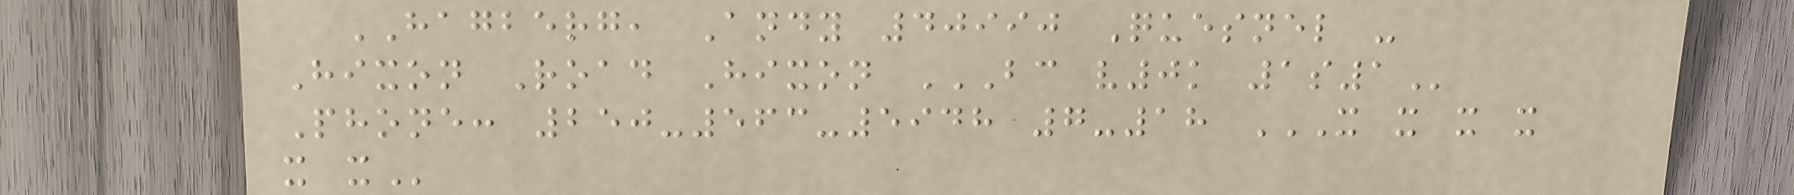HAGBERG, Andy 40990 Quesnel -
Hixon Road Hixon BC V0K 1S1
Phone: 250-563-5948 7-18 X X X X
X X
